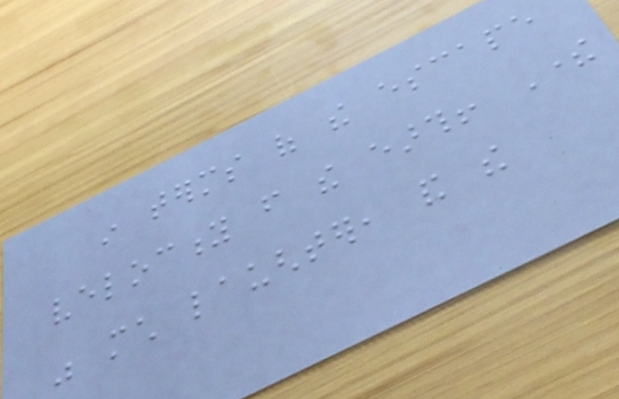in terms of the escape
velocity from the earth! There
was much laughter, and the
